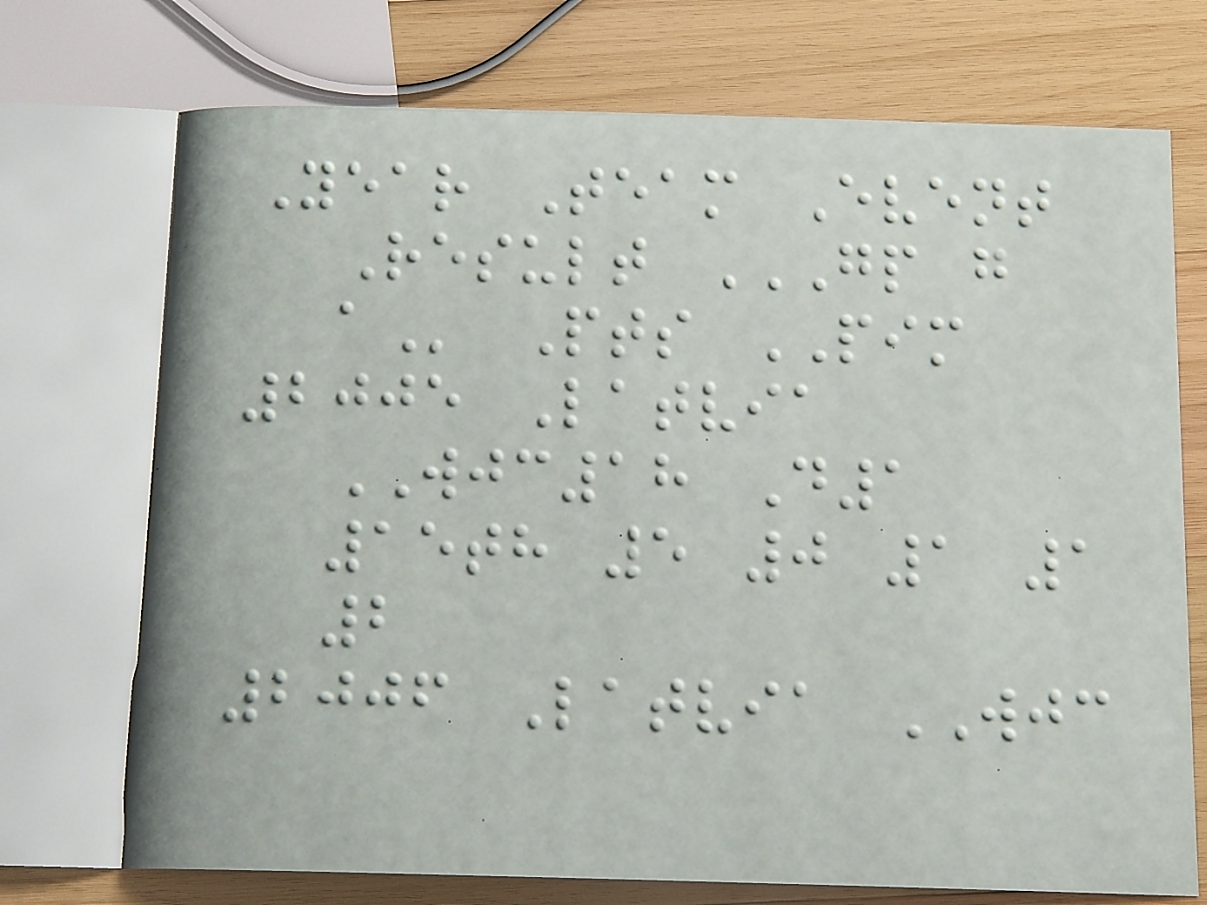Year Team Event
Result GP G
A Pts PIM
2005 Latvia
WJC18 D1
15th 5 0 1 1
2
2006 Latvia WJC
